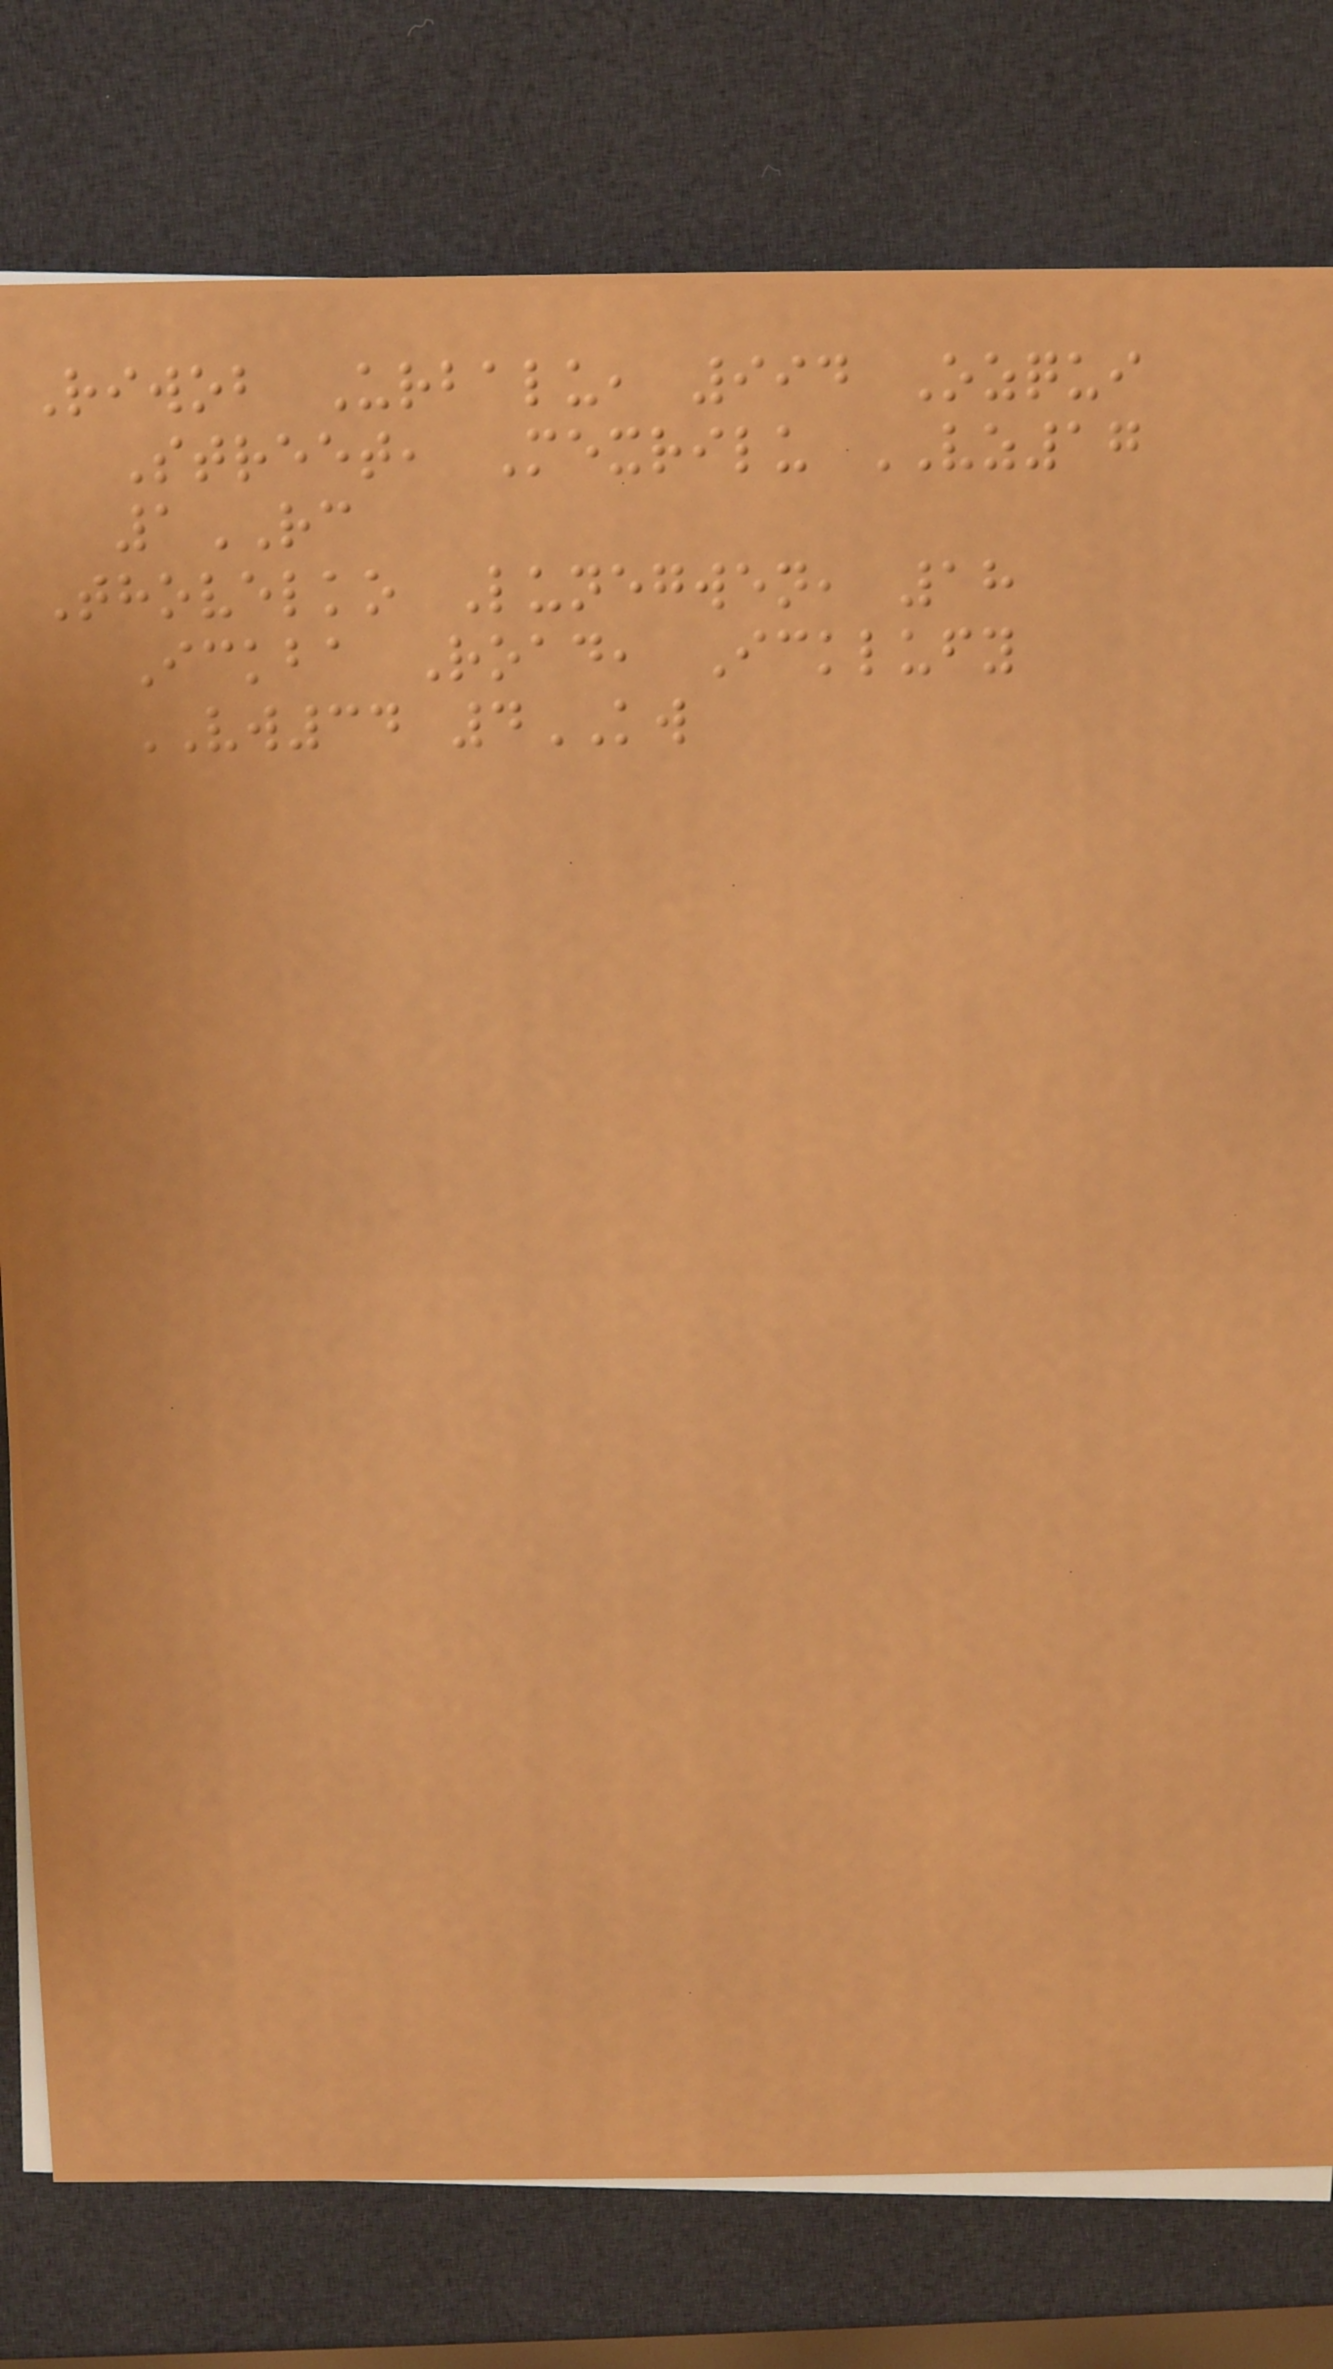Riwob Urbalu, 994 Ozqui
Street, Mexrilu VZ17
1RC
Thovelko Lunegwen, 18
Ickba Road, Icklufy
VW34 4KW
